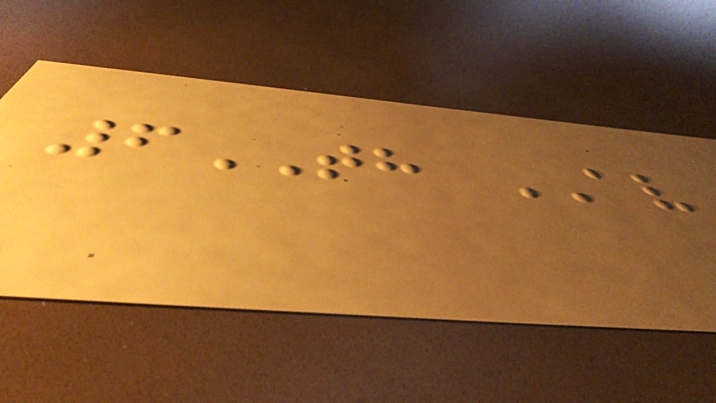6TH AV
